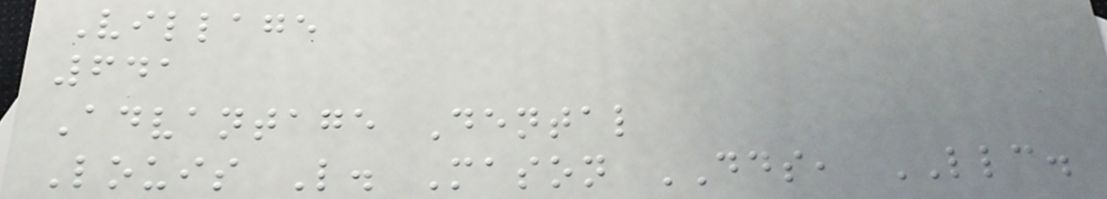Village
641
Advantage Dental
Louis L. Mason DDS, LLC.
